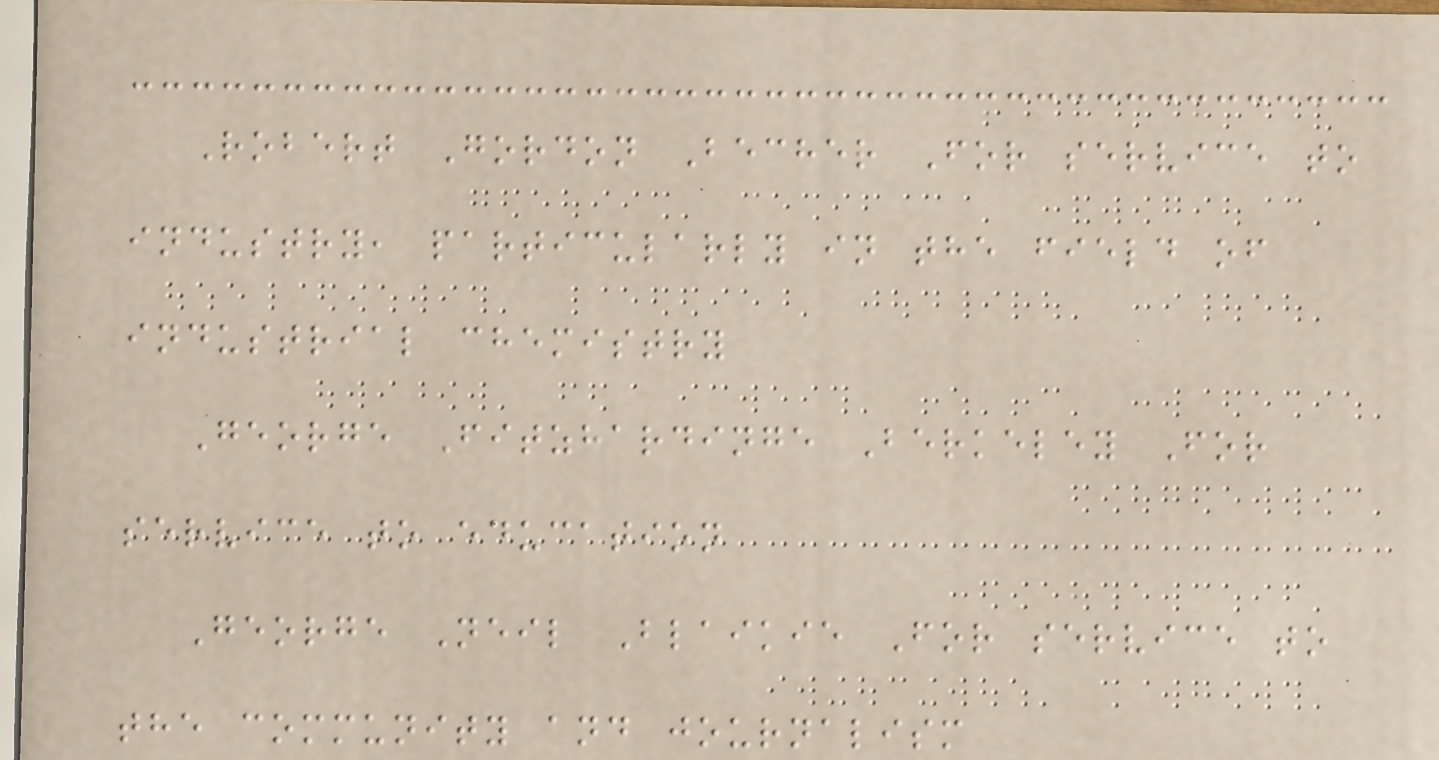Robert Gordon Becher For service to
industry, particularly in the field of
industrial chemistry
George Fitzhardinge Berkeley For
service to education
George Neil Blaikie For service to
the community and journalism
